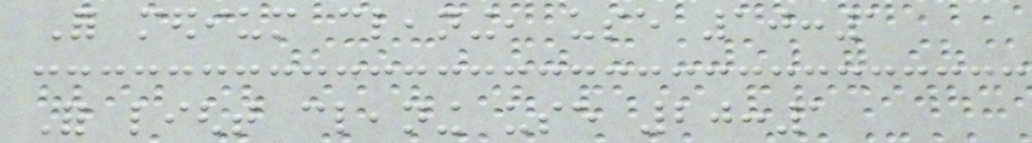For medium cleaning, use 10:1
For light cleaning use 20:1
